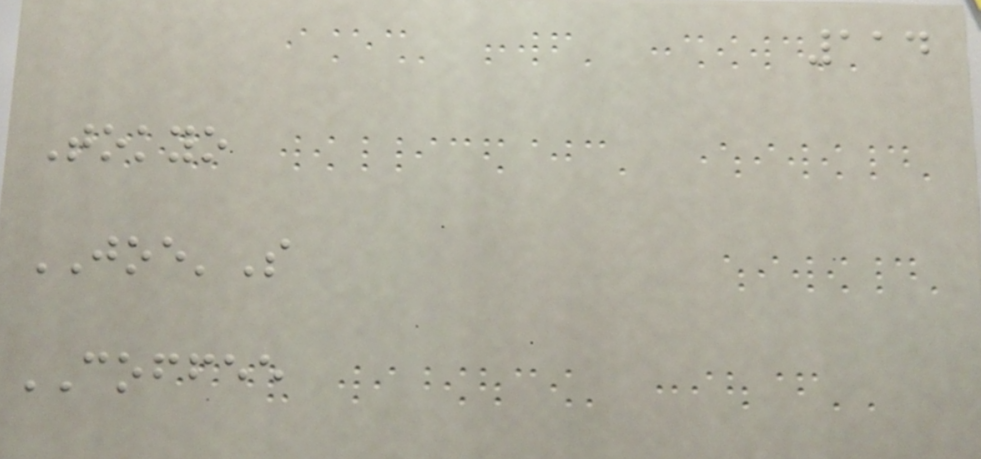114
Tokyo
JOE'S
COFFEE
